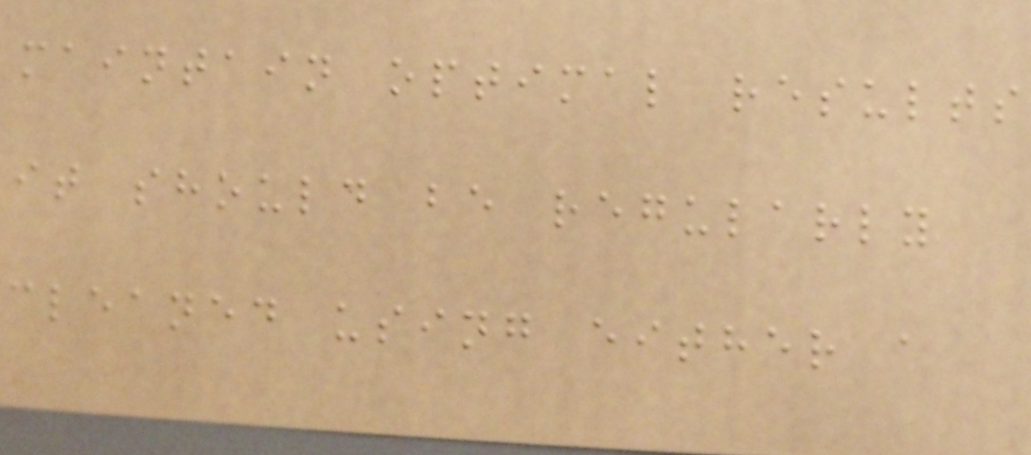maintain optimal results
it should be regularly
cleaned using either a
